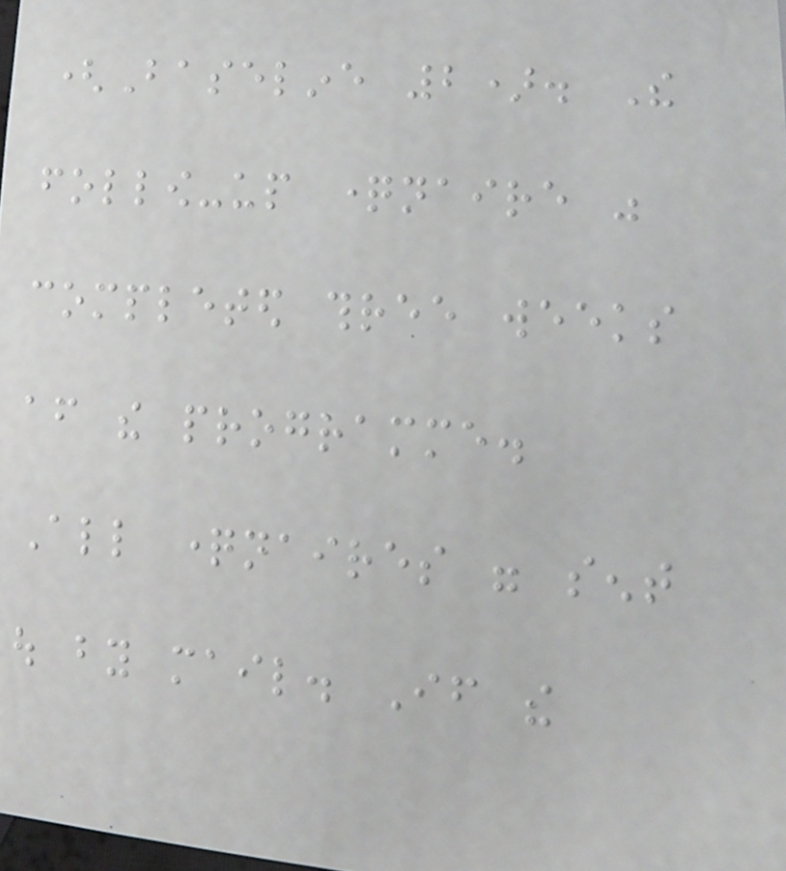(Baseline 2). The
follow-up questionnaire was
completed three weeks
after the programme.
All questionnaires were sent
out by mail. If the
